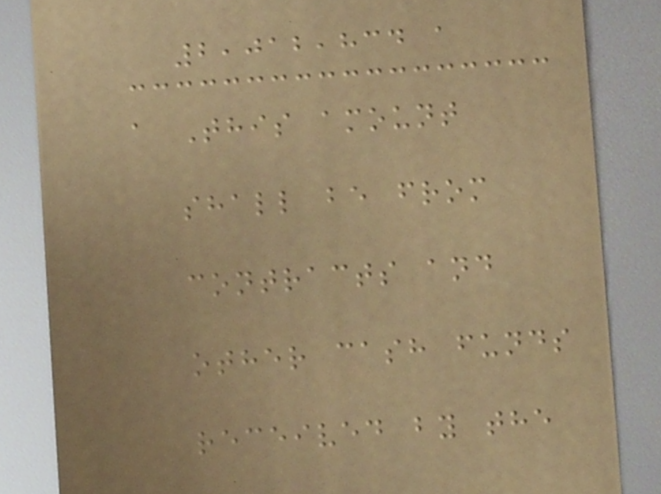2,012,834 a
a This amount
shall be from
contracts and
other cash funds
received by the
